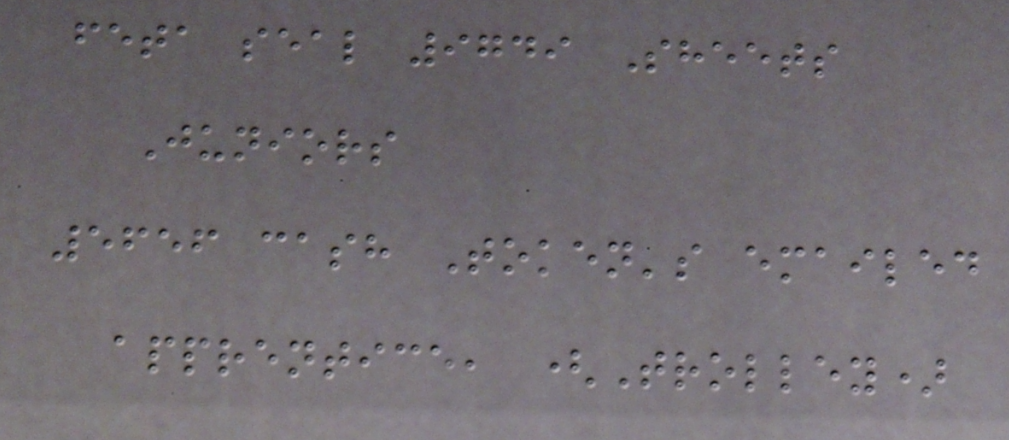feta seal 9749 Sheets
Juniors
5656 cash Token's emailed
apprentice, (Trolley)
